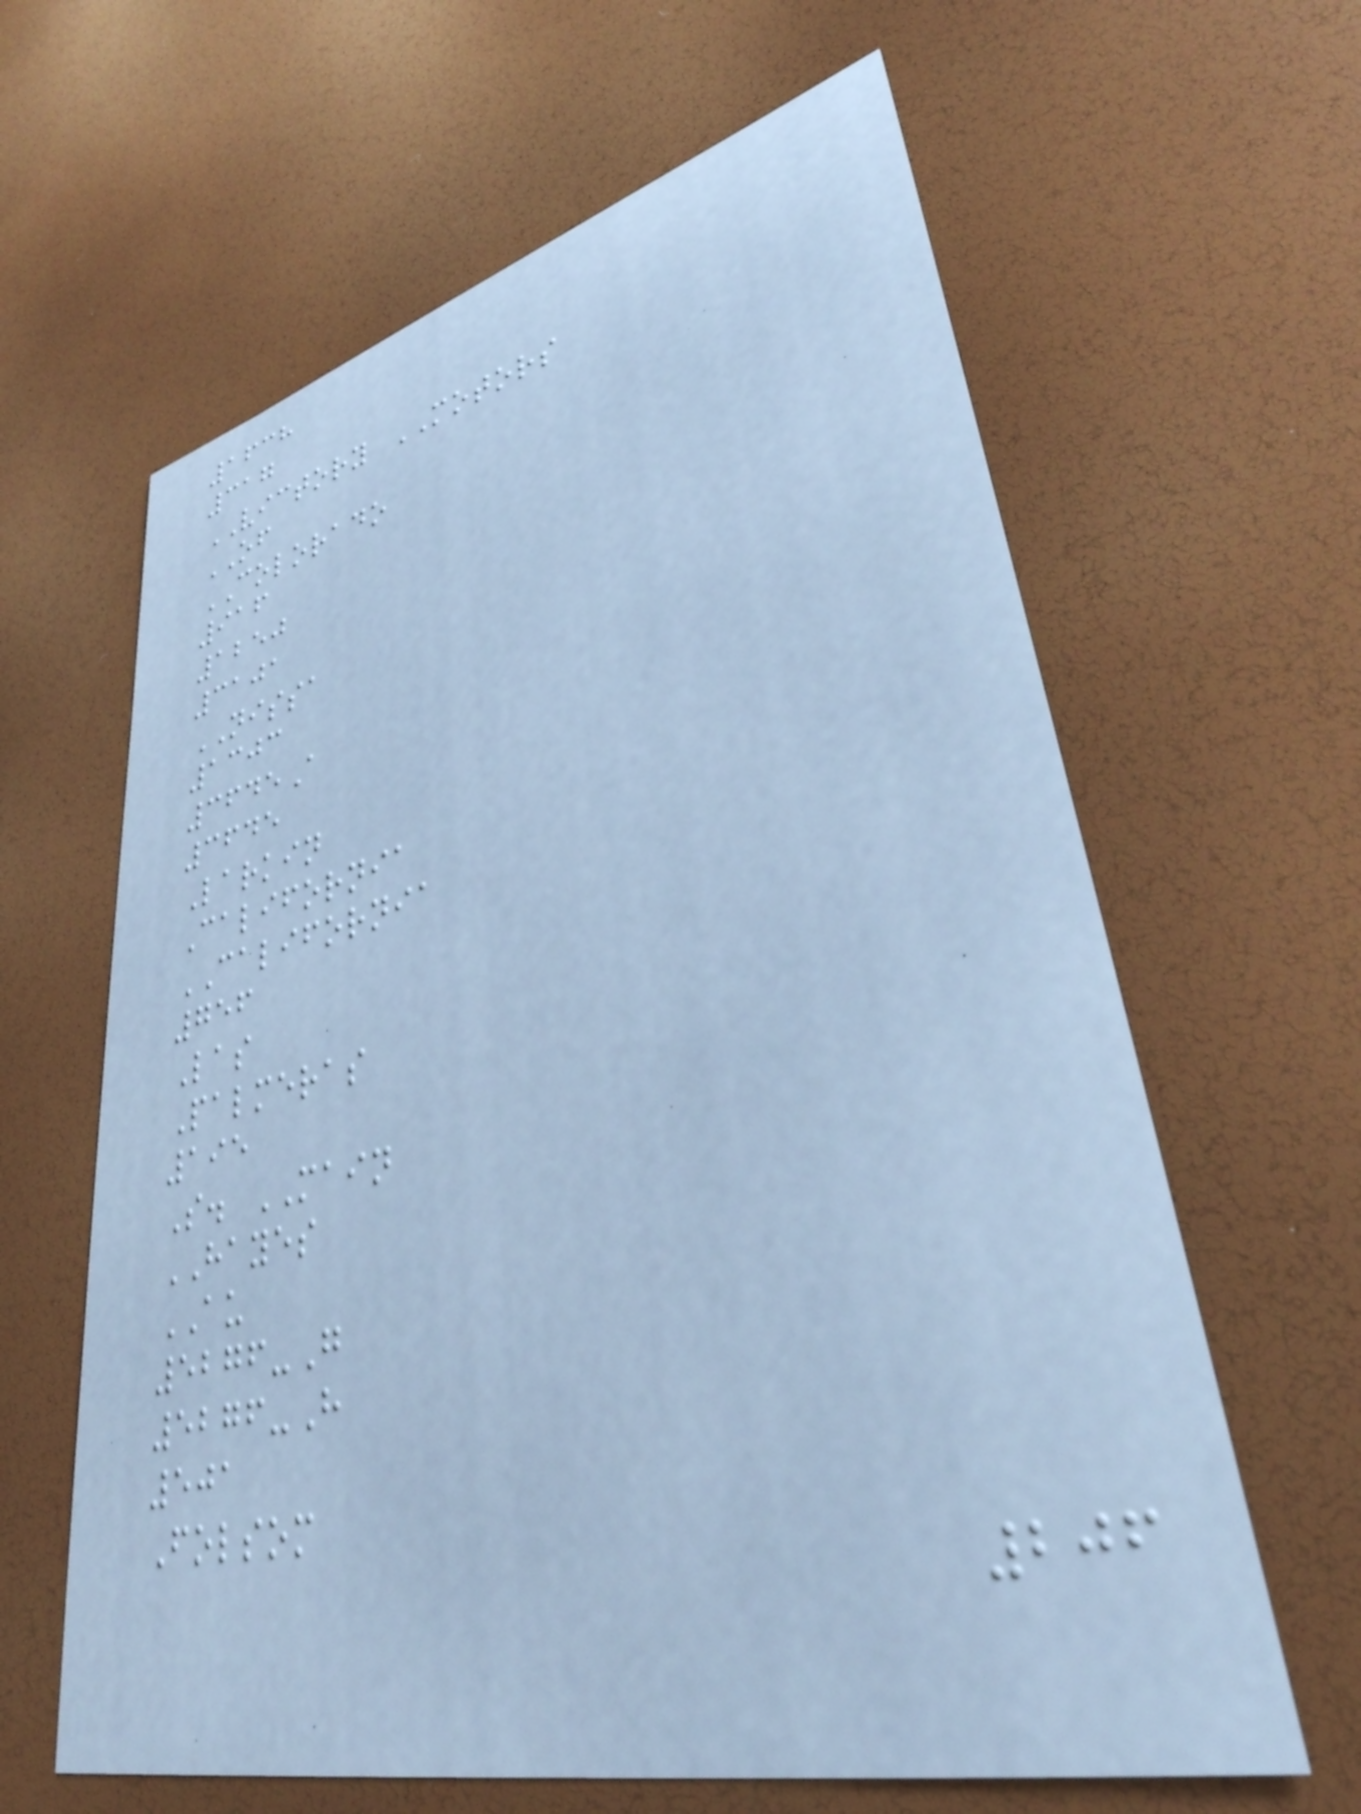1638
317
VICTORY MOTORS
OF
COLORADO
916
1250
3101
NISSA
1303
3645A
3645
Larkin
California
CALIFORNIA
756
Las
Palmeras
195
S. MAIN
HAYES
AU
5276-G
5276-H
501
Folsom
206
